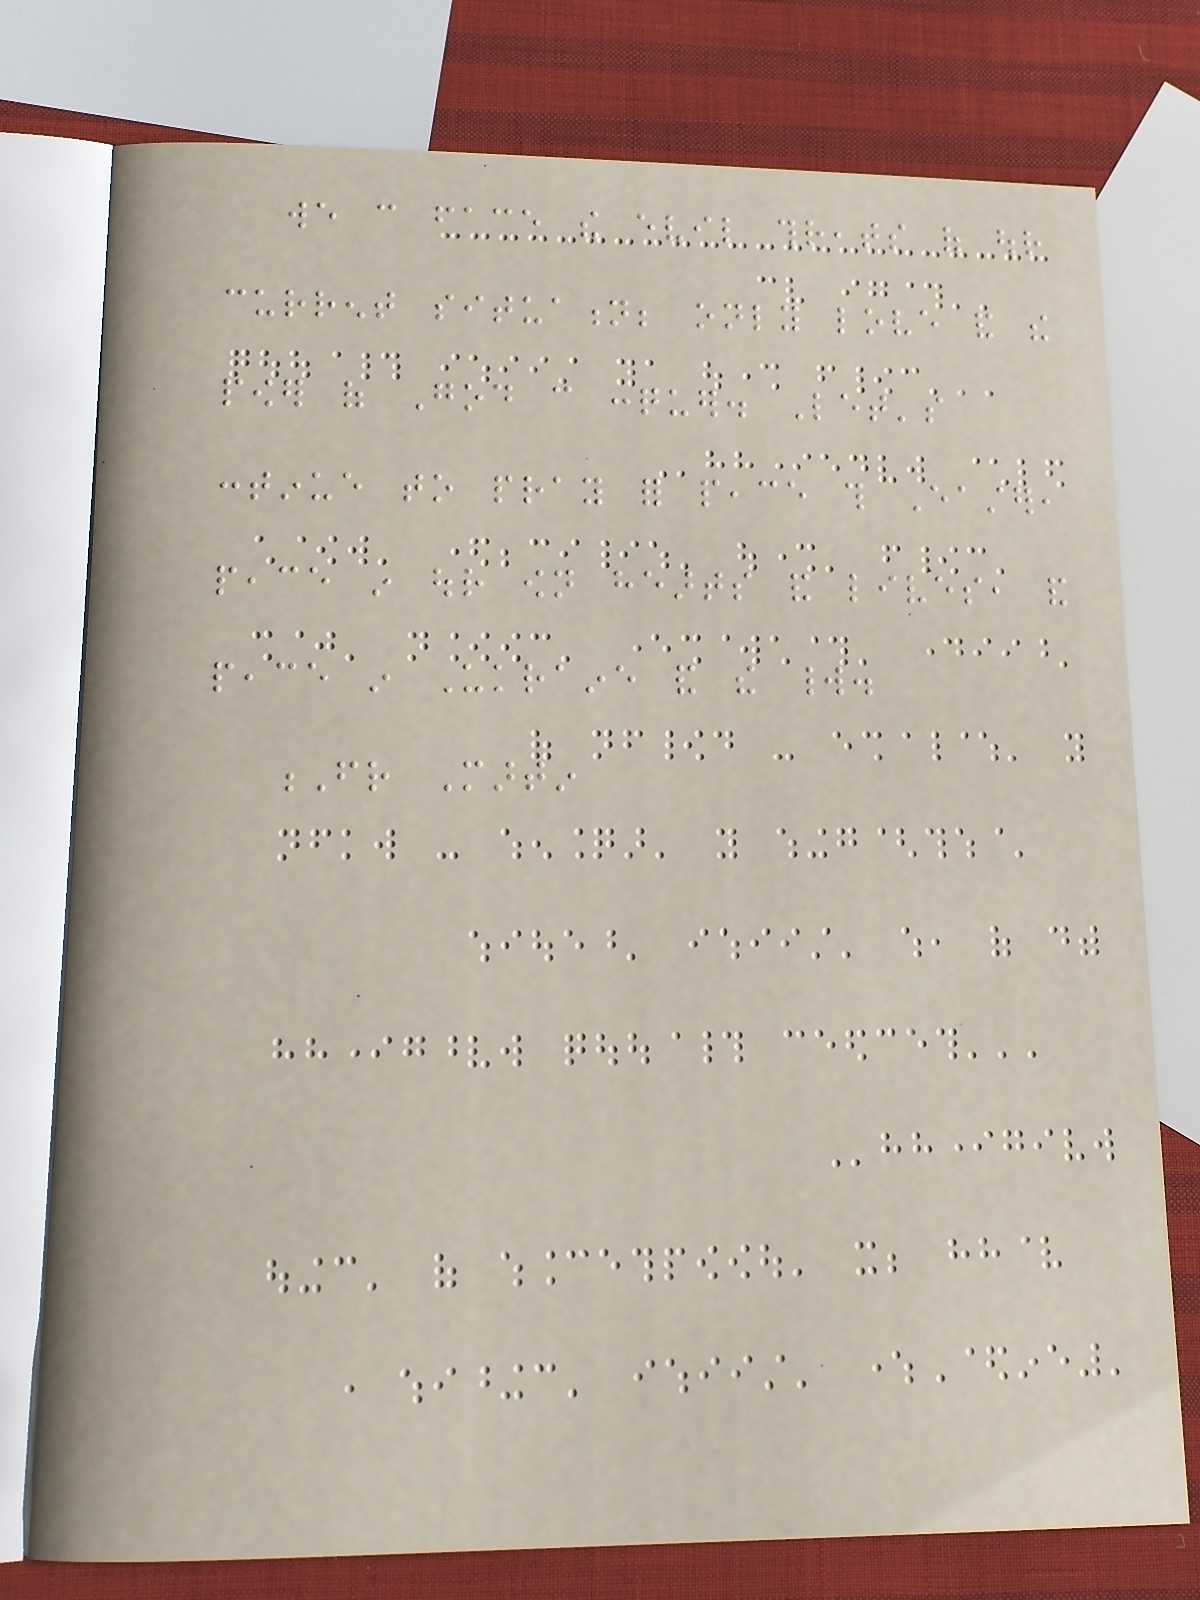we can face the evil threats of our
current situation; only love and the
power of God can conquer. Let's
continue to pray for peace this Easter,
peace in our own hearts and lives, and
peace in Ukraine and the world.
Fr Martin
